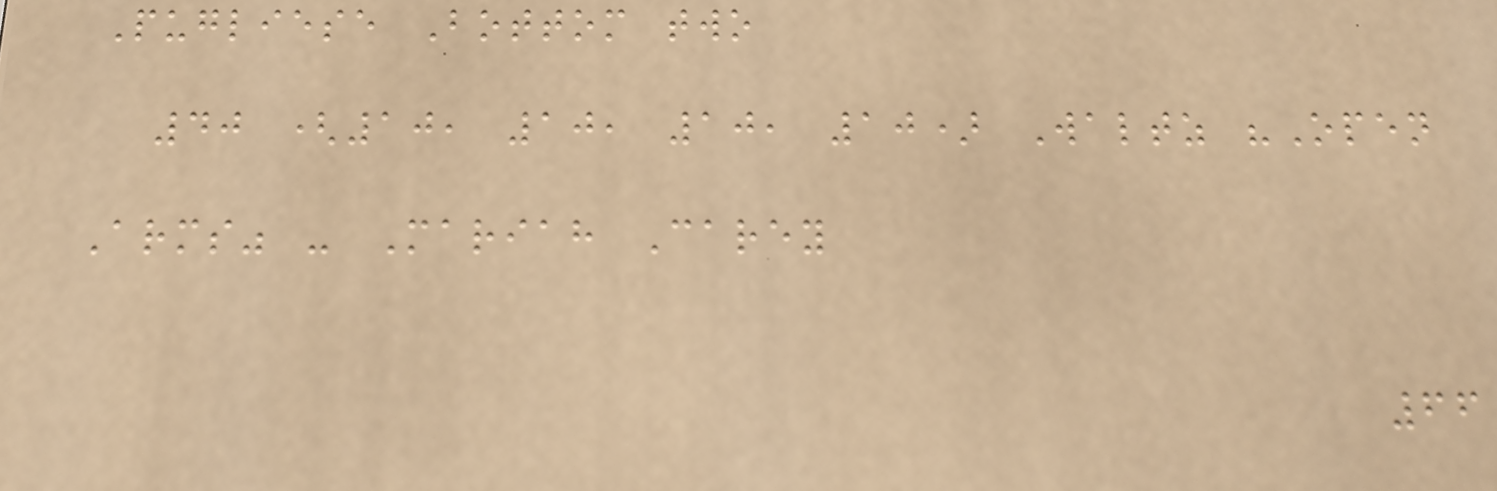Pugliese Bottom two
40 (10, 10, 10, 10) Waltz "Open
Arms" - Mariah Carey
66
